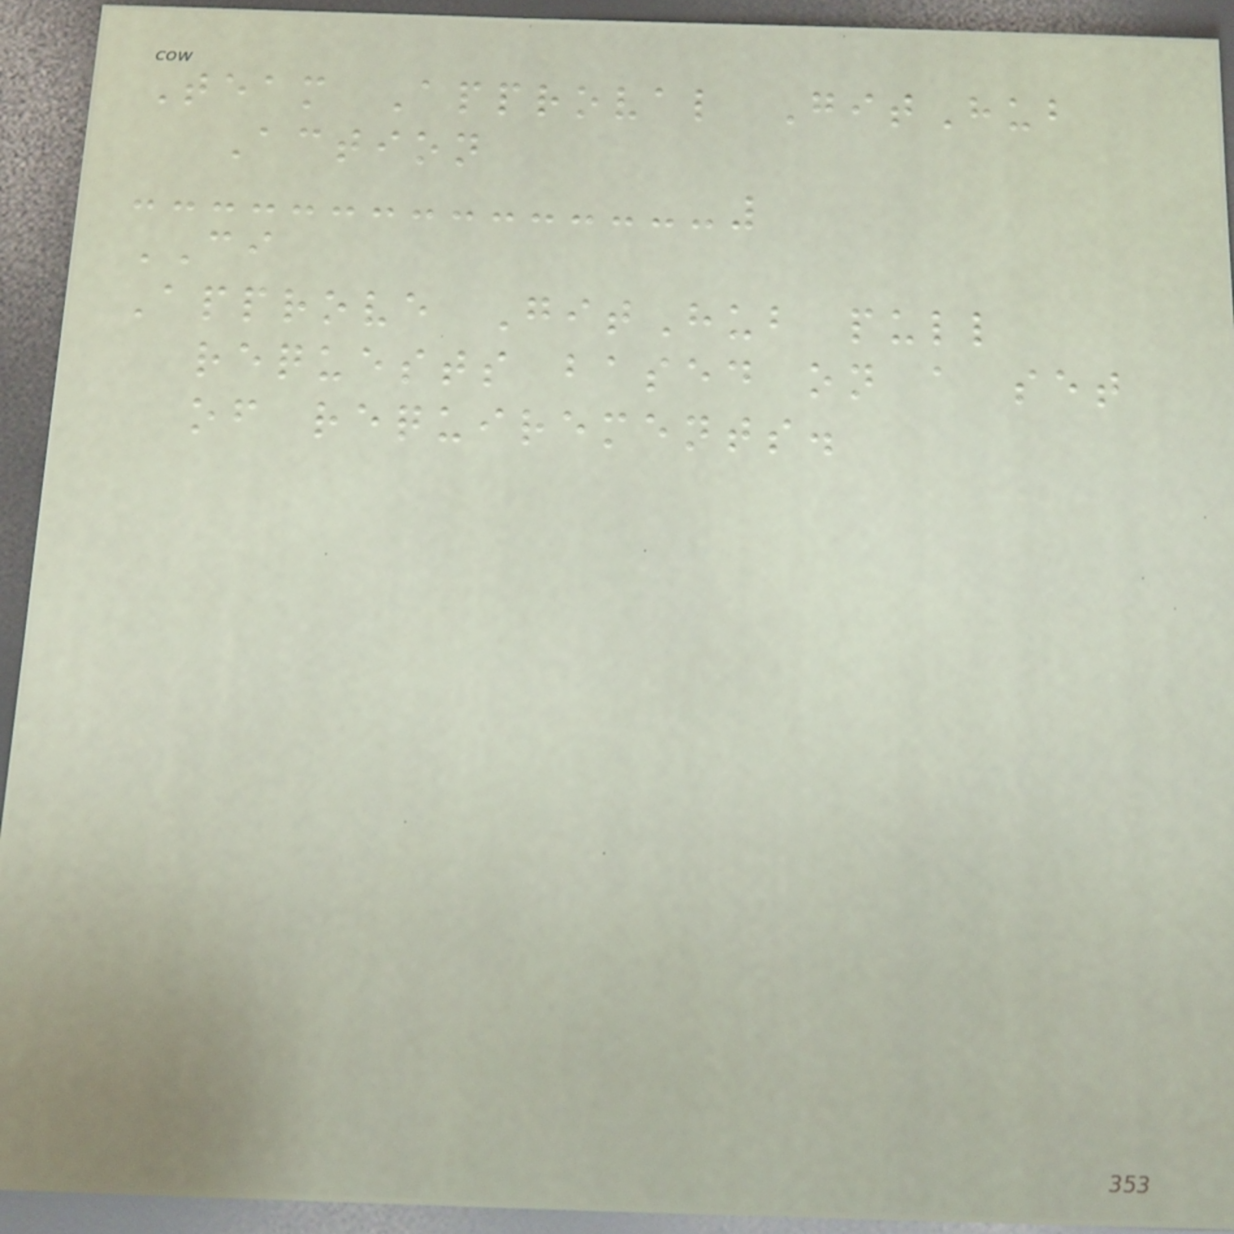Team Approval GitHub
Action
CI
Approve GitHub pull
requests based on a set
of requirements.
